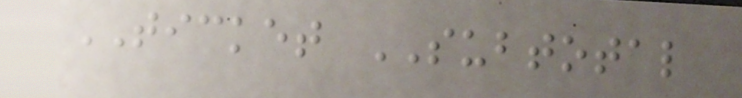TICKET SUBTOTAL
